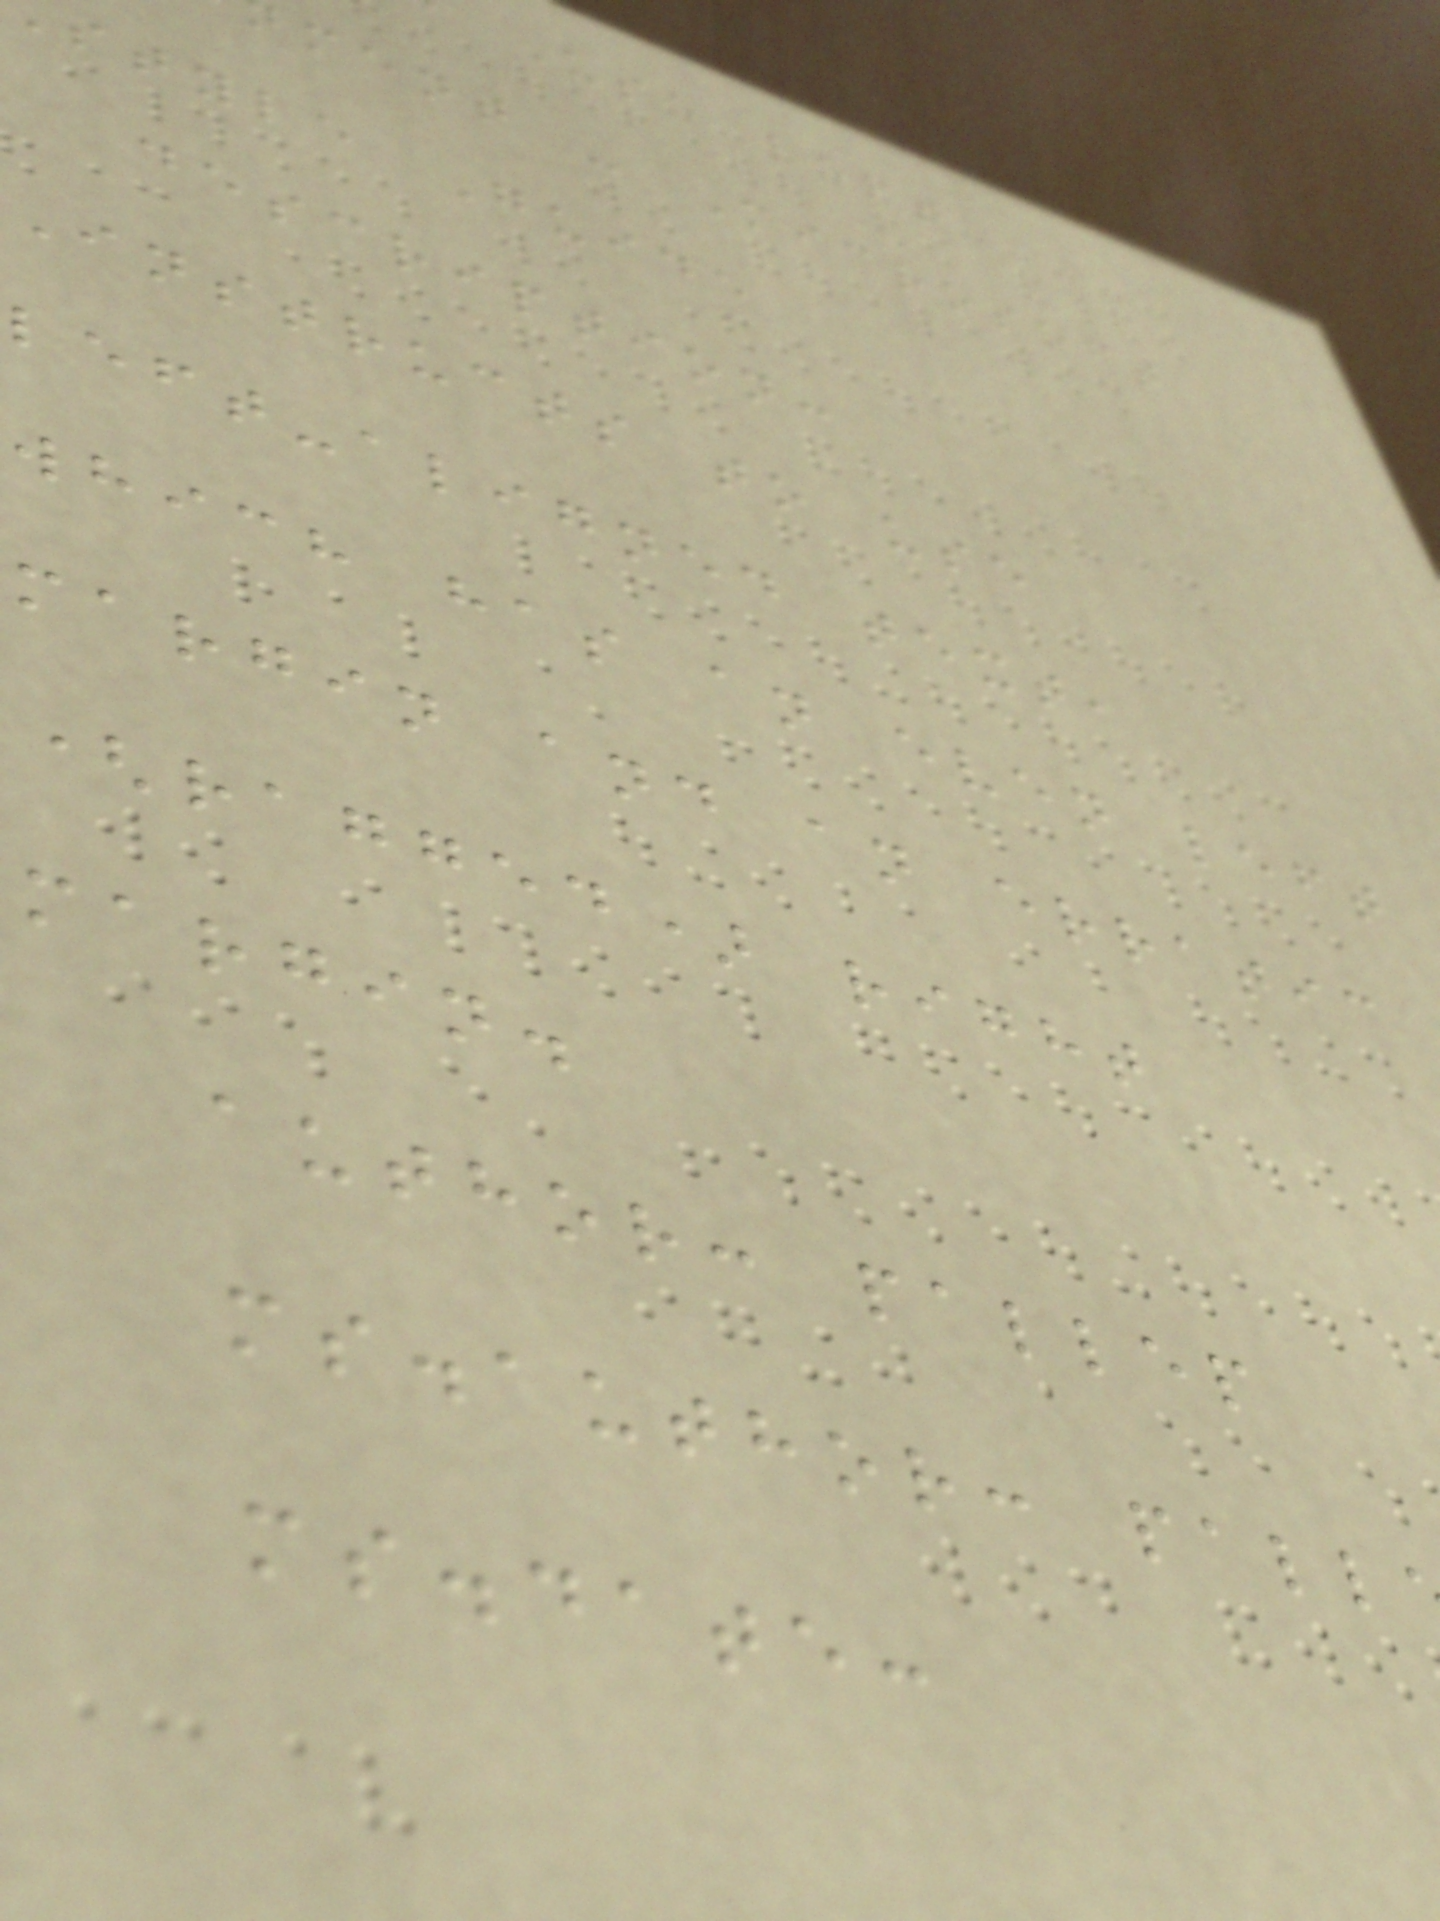Use left
ment - Microsoft
style Guide
description:
Instructs to use
left-aligned text,
which has an even left
margin and an erratic
(ragged) right
margin.
author: pallep
ms.author: pall
ms.date:
